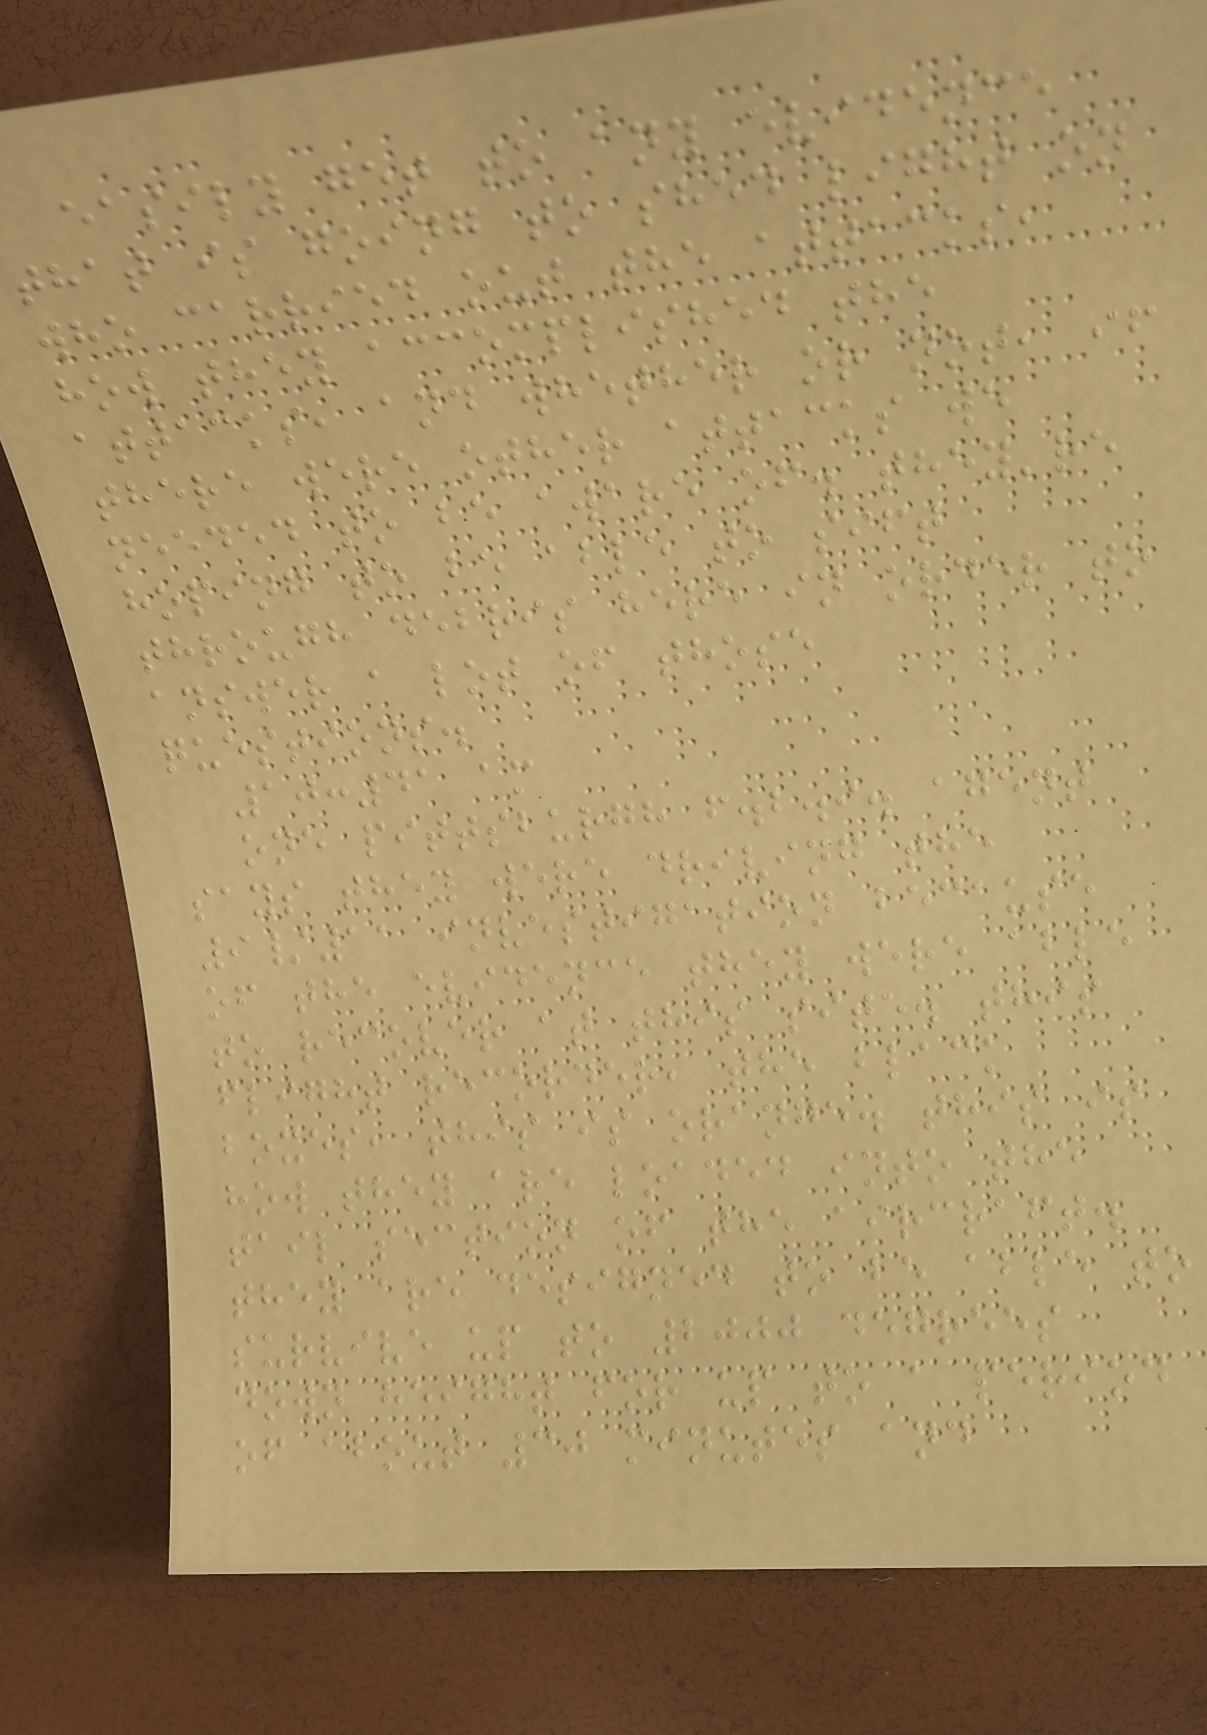easily get to any evidence
that is going to shed light on
who carried out the attacks,
how they accomplished the
attacks, and whether or not, if
there were other attacks we
needed to be aware of. they're
hoping to be able to sift
through debris here in order to
answer a lot of those
questions.
10:41 am
one pittsburgh f.b.i. agent
says they were driving the
9/11 investigation because
of the evidence they were able
to recover at this site. this
flight recorder, the black
boxes, this is orange. this is
how they are loaded into the
tail section of the aircraft.
they are designed to be able to
survive up to 2000 degrees
down height for up to a period
of about 30 minutes and
